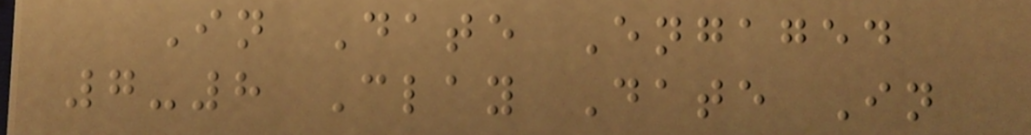In Date Engaged
7-8 Clay Date In
